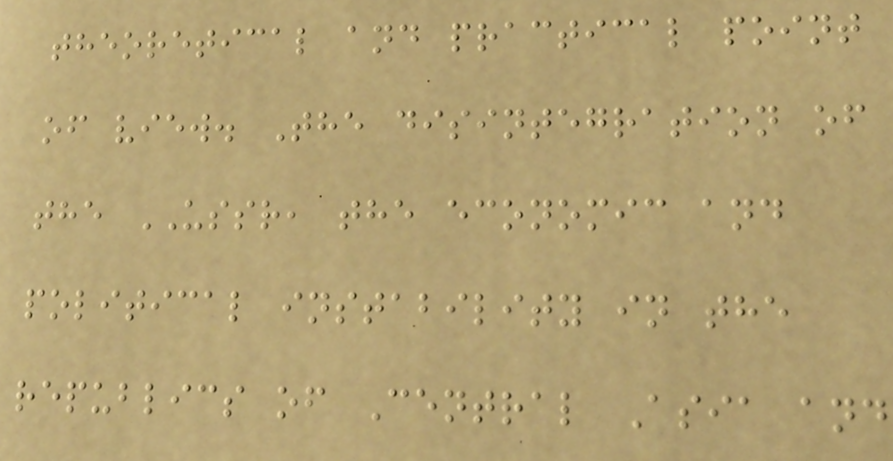theoretical and practical point
of view. The disintegration of
the USSR, the economic and
political instability in the
republics of Central Asia and
